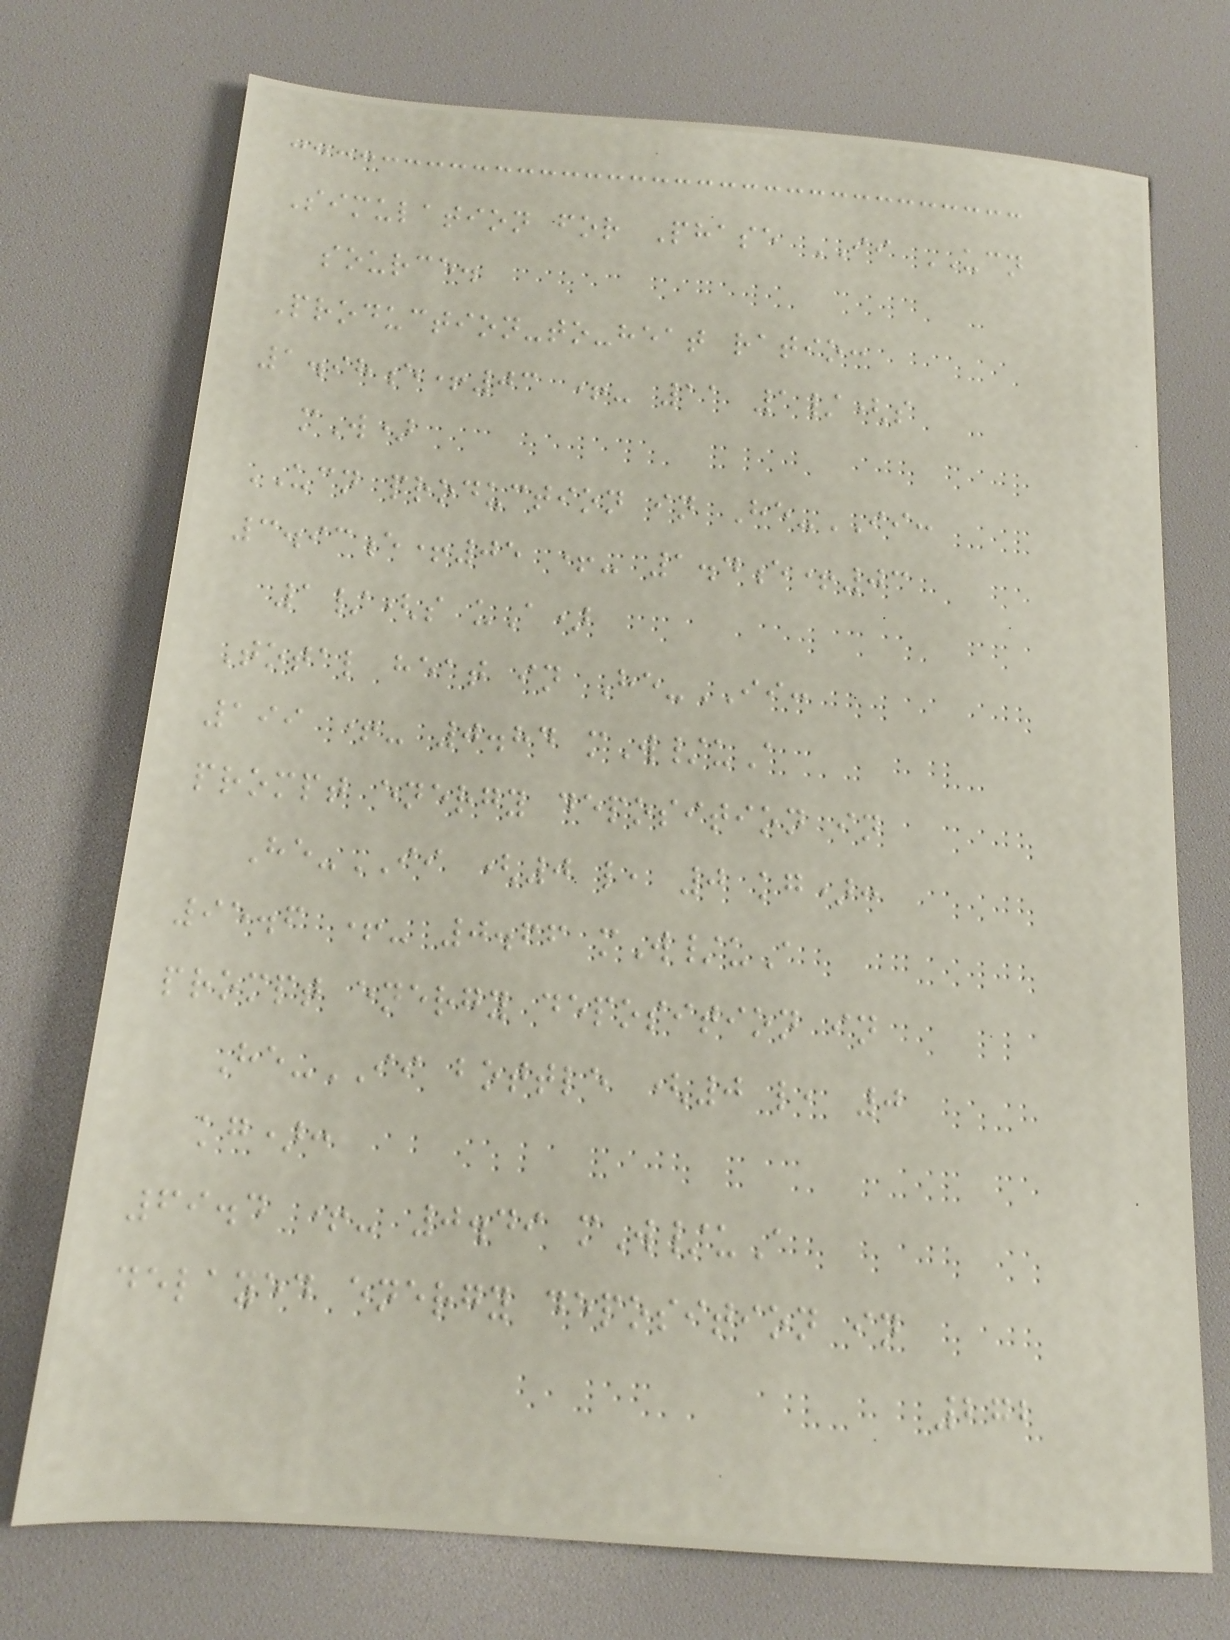Simulation for Phase II UCN
source.
Production-to-heat ratio:
1.98e+03 +- 11 1/(s
mW)
UCN production in He-II:
3.93e+05 +- 1.4e+03
1/(s uA)
Total heat in He-II:
199 +- 0.84 mW/uA
prompt energy deposition in
He-II (0 l, 0 kg):
95.6 +- 0.66 mW/uA
prompt energy deposition in
He-II bottle (0 l, 0
kg):
69.4 +- 0.49 mW/uA
delayed energy deposition in
272
